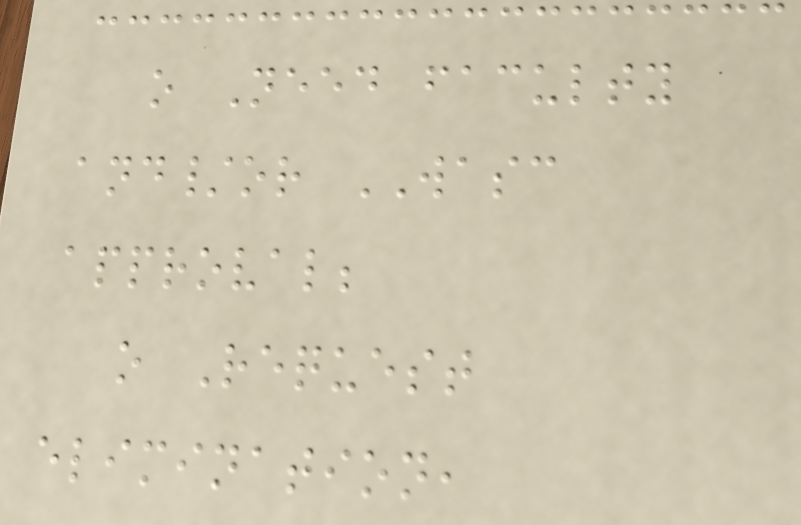o Need faculty
and/or WASC
approval;
o Request
elimination,
